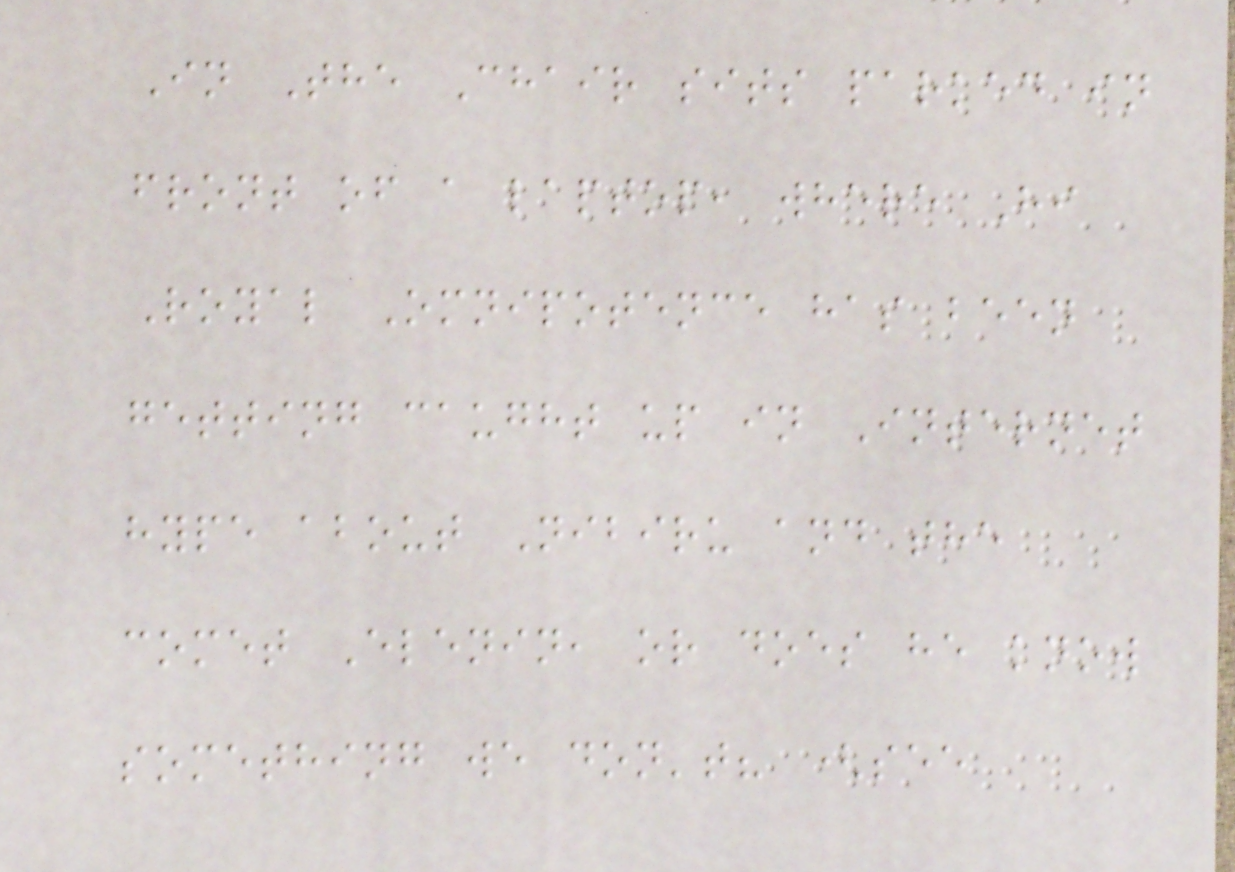In The Chair sits parked in
front of a laptop, where Hi
Royal Omnipotence has been
getting caught up in Internet
hype about Nibiru and the
comet Elenin, or does he know
something we don't? (see
